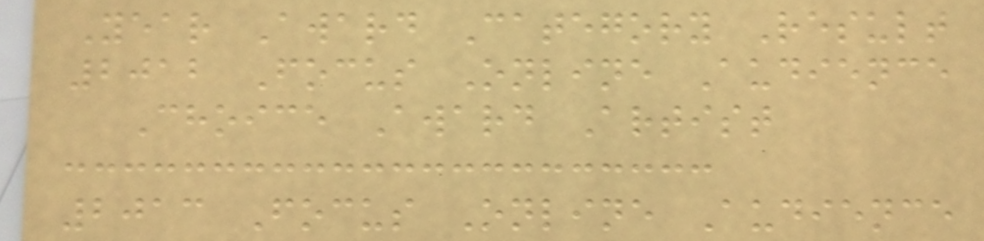Year Award Category Result
2012 Focus Online Audience
Choice Award Artist
2013 Focus Online Audience
